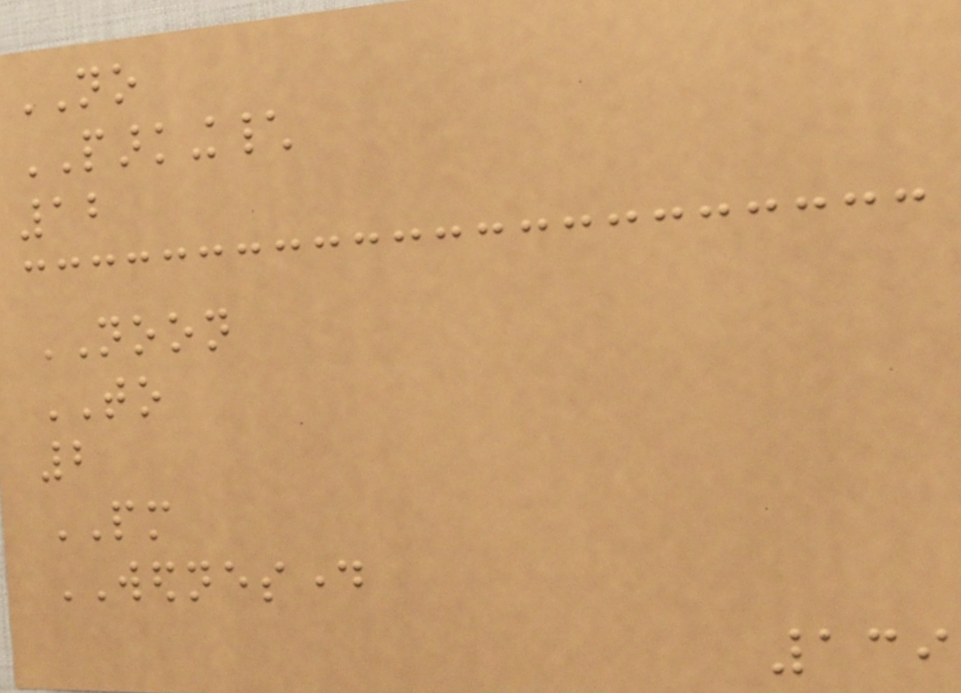NO
PARKING\
12
NOON
TO
2
PM
WEDNESDAY
139
